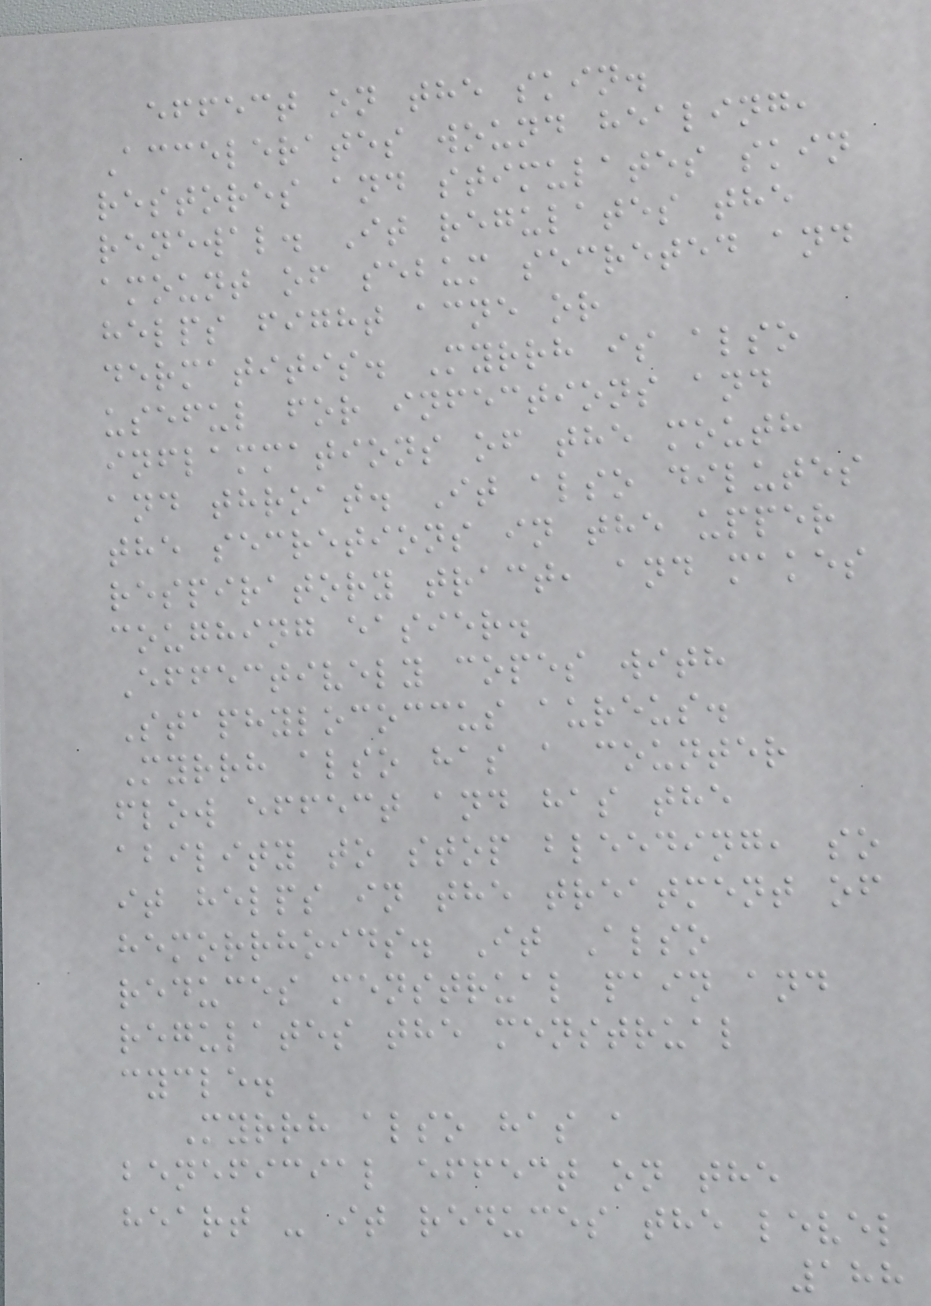effect on the skin.
Accelerates wound healing,
restores and stimulates skin
renewal. It regulates the
amount of sebum secreted and
helps fight acne or
dermatitis. Myrrh is also
useful for infections and
inflammations of the mouth
and throat. It also dilutes
the secretions in the upper
respiratory tract, and makes
coughing easier.
Effectively copes with
Staphylococcus aureus.
Myrrh also has a counter
flow effect and has the
ability to stop bleeding, so
it helps in the treatment of
hemorrhoids. It Also
reduces menstrual pain and
regulates the menstrual
cycle.
Myrrh also has a
beneficial effect on the
heart - it reduces the level
188
